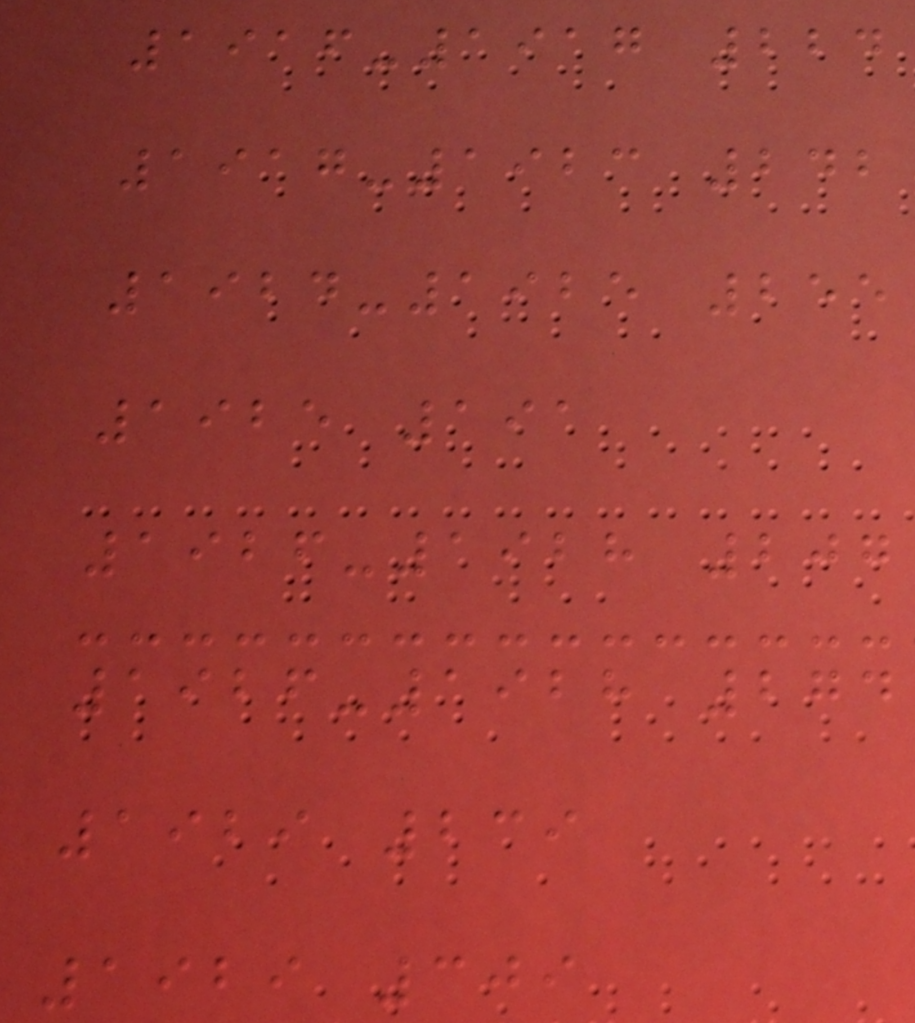1916-1917 224
1917-1923 242
1924-1925 255
1925 191
1926-1928 207
1926-1928 274
1929 239
1929 309
